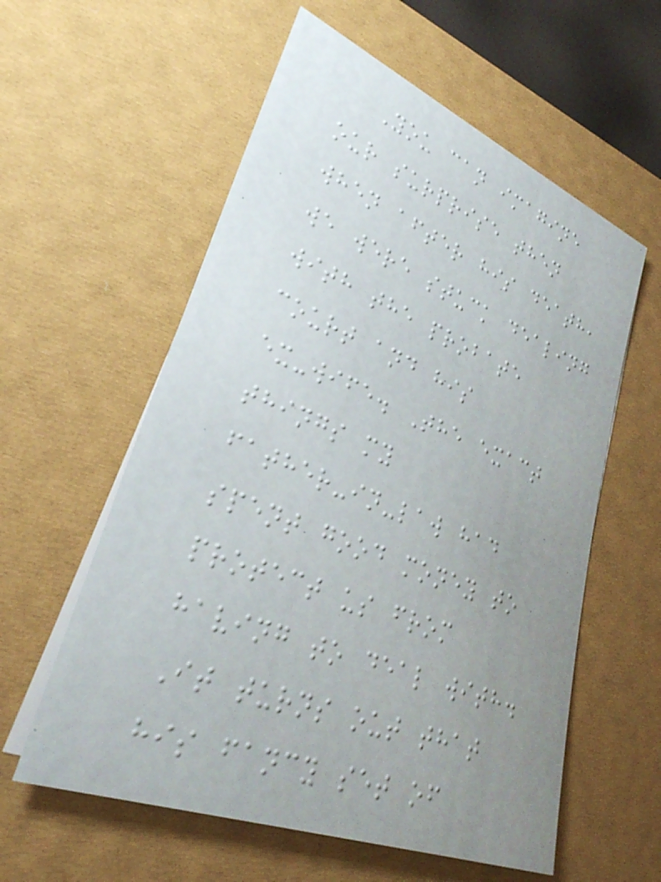You can imagine
our surprise then
when after his death,
we were stuck dealing
with the probate
court and his
ex-wife. The exact
things my
father-in-law had
spent good money to
protect us from
having to deal with.
It turns out that
his fancy set of
